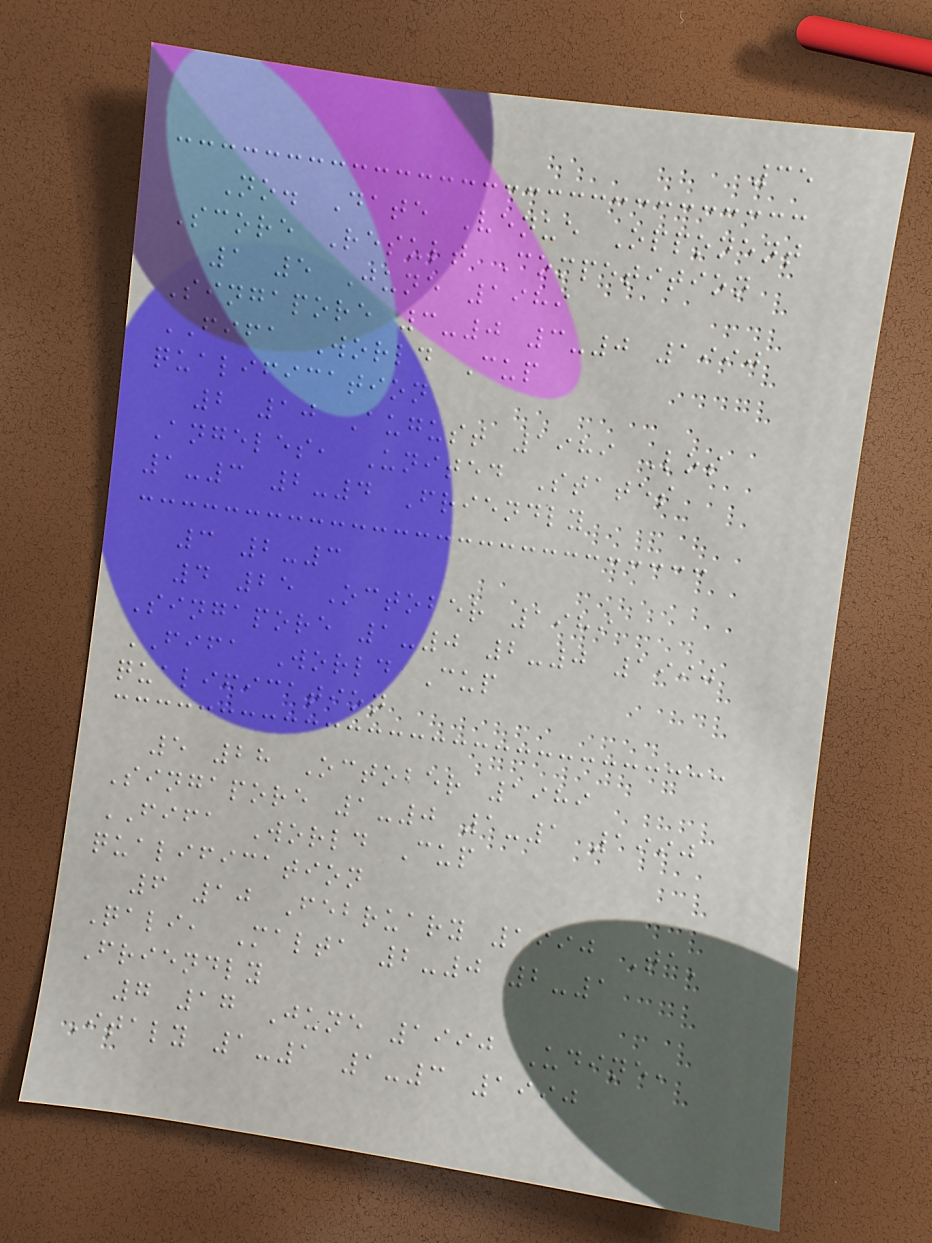35
No. Date Venue Opponent
Score Result Competition
1 5 June 1989
Singapore 3-0 3-0 1990
FIFA World Cup
qualification
2 10 August 1989 Los
Angeles, United States
1-3 2-4 Friendly
3 2-3
4 25 October 1989
Singapore 1-0 2-0 1990
FIFA World Cup
qualification
5 28 October 1989
Singapore 1-0 1-1 1990
FIFA World Cup
qualification
6 10 February 1990 Ta'
Qali, Malta 2-0 2-1
Friendly
7 17 June 1990 Udine,
Italy 1-1 1-3 1990
